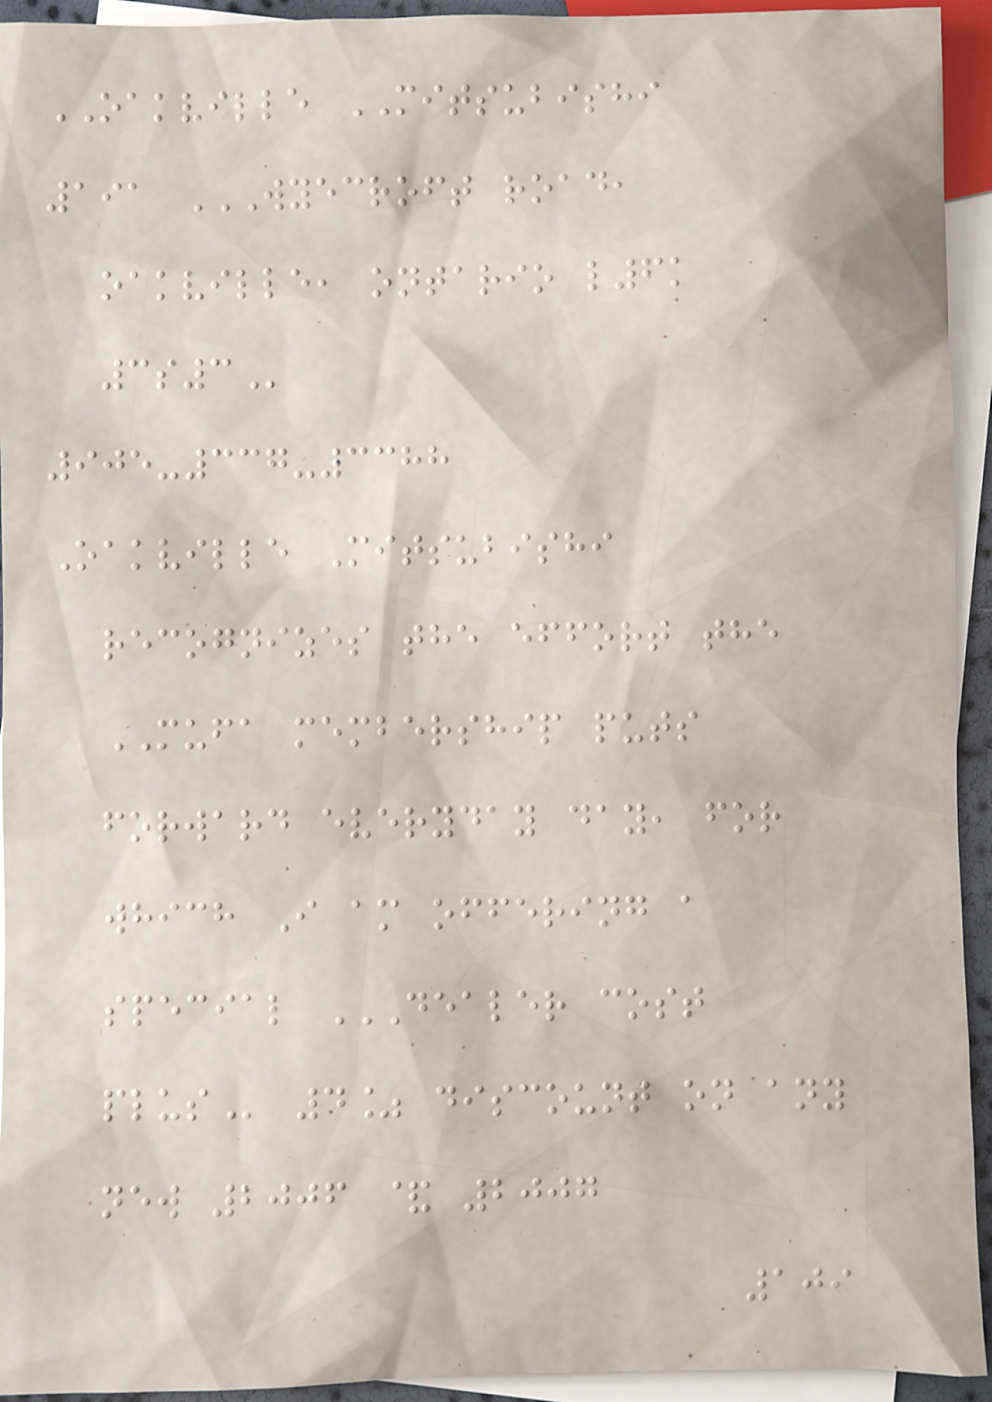OAKVILLE MITSUBISHI
191 WYECROFT ROAD,
OAKVILLE, ONTARIO L6K
3S3
905-337-3388
Oakville Mitsubishi
recognizes the effort the
MUFA membership puts
forward everyday day, for
which I am offering a
special DEALER COST
PLUS 4% discount on any
new 2006 & 2007
109
